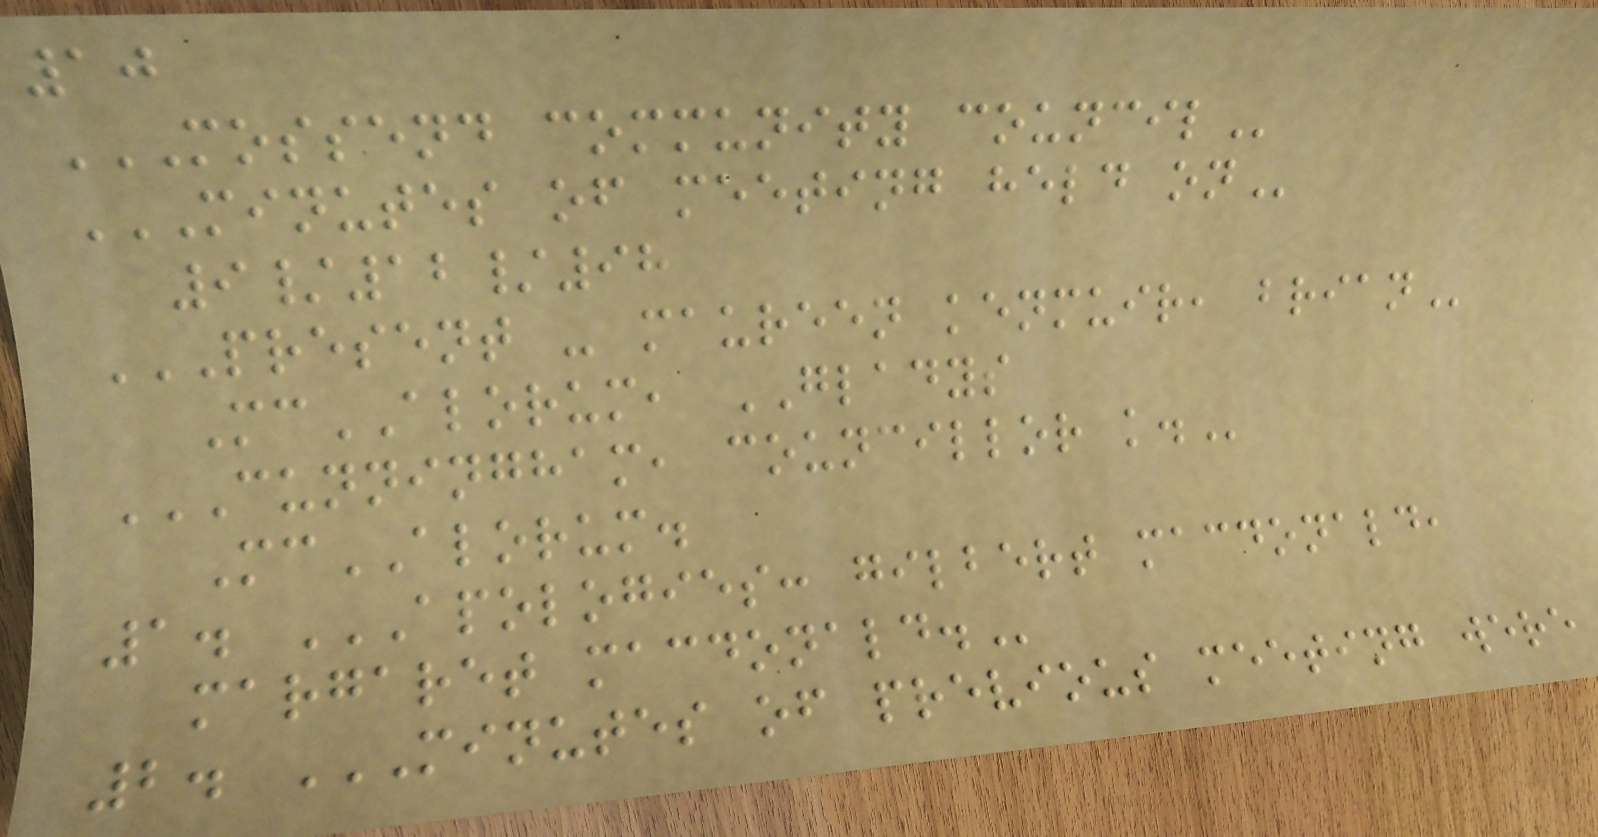10
MOSSEND COMMUNITY COUNCIL
MINUTES OF MEETING HELD ON
9/12/98
PRESENT - MAUREEN KENMUIR, BRIAN
McALORUM, GLADYS
CUNNINGHAM, COUNCILLOR K.
McALORUM.
1. APOLOGIES: GILBERT MACDONALD,
MARGARET MACDONALD.
2. MINUTES OF PREVIOUS MEETING WERE
